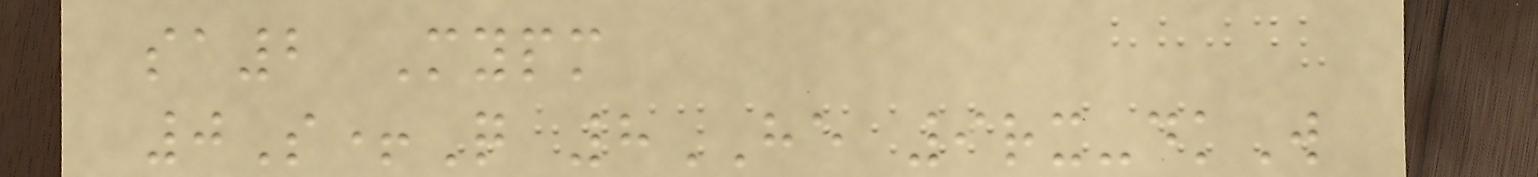sa2 Mypm
0S+Q 8HE 9rx-dkW
